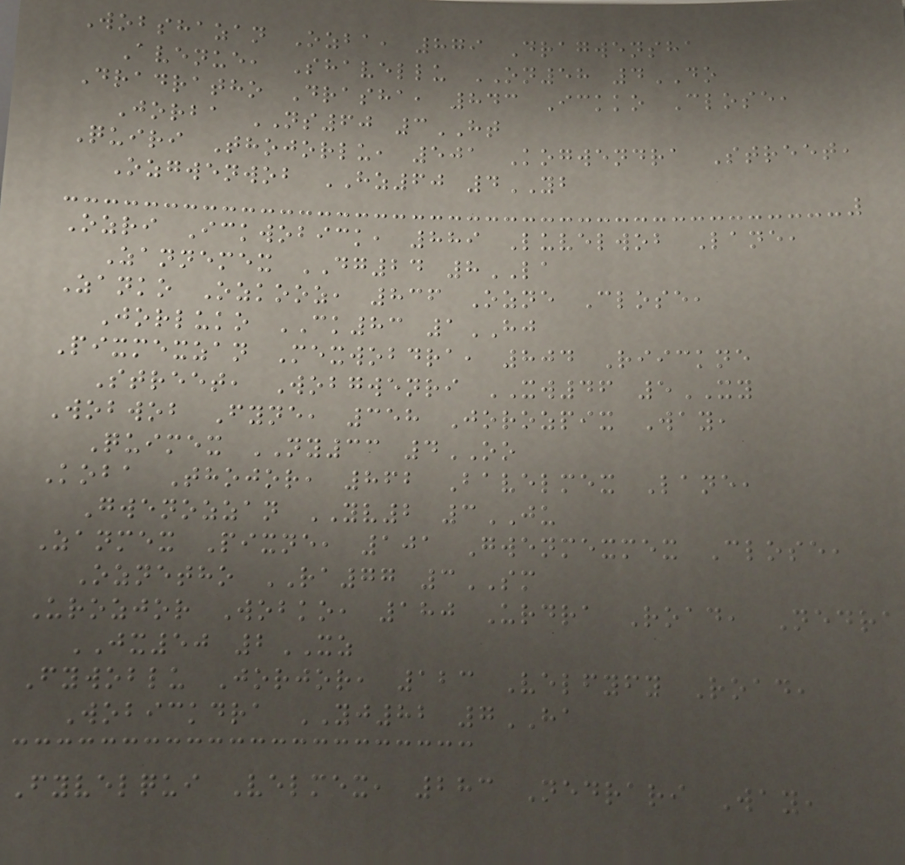Wobshazan Ozba, 879 Dragwensha
Avenue, Shavellu ON58 4DO
Dradratho Drasha, 843 Ickko Close,
Jorba NS60 3HT
Quiri Thojorlu, 501 Kogwendra Street,
Ozgwenwob HZ60 4YB
Ozri Ickwobick, 889 Luvelwob Lane,
Zannemex DG24 8LA
Zanko Ozkooz, 836 Ozne Close,
Jorluko CK83 1HJ
Pixmexzan Mexwobdra, 804 Riickne
Street, Wobgwenri XW46 5XY
Wobwob Fyne, 358 Jorozpix Way,
Quimex NY33 4OO
Koba Thojor, 862 Bavelmex Lane,
Gwenozzan YV2 3JU
Zanmex Pixne, 101 Gwenmexmex Close,
Oznetho RA77 3SM
Urozjor Wobko, 180 Urdra Road, Nedra
JX50 2XZ
Fywoblu Jorjor, 123 Velfyfy Road,
Wobickdra YJ82 7HA
Fyvelqui Velmex, 283 Nedrari Way,
